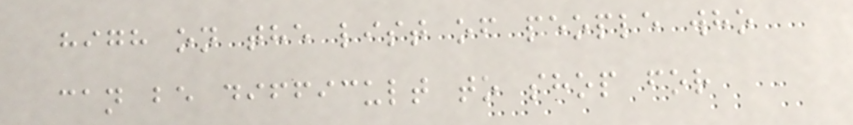high on the list of people who
can be difficult to shop for
